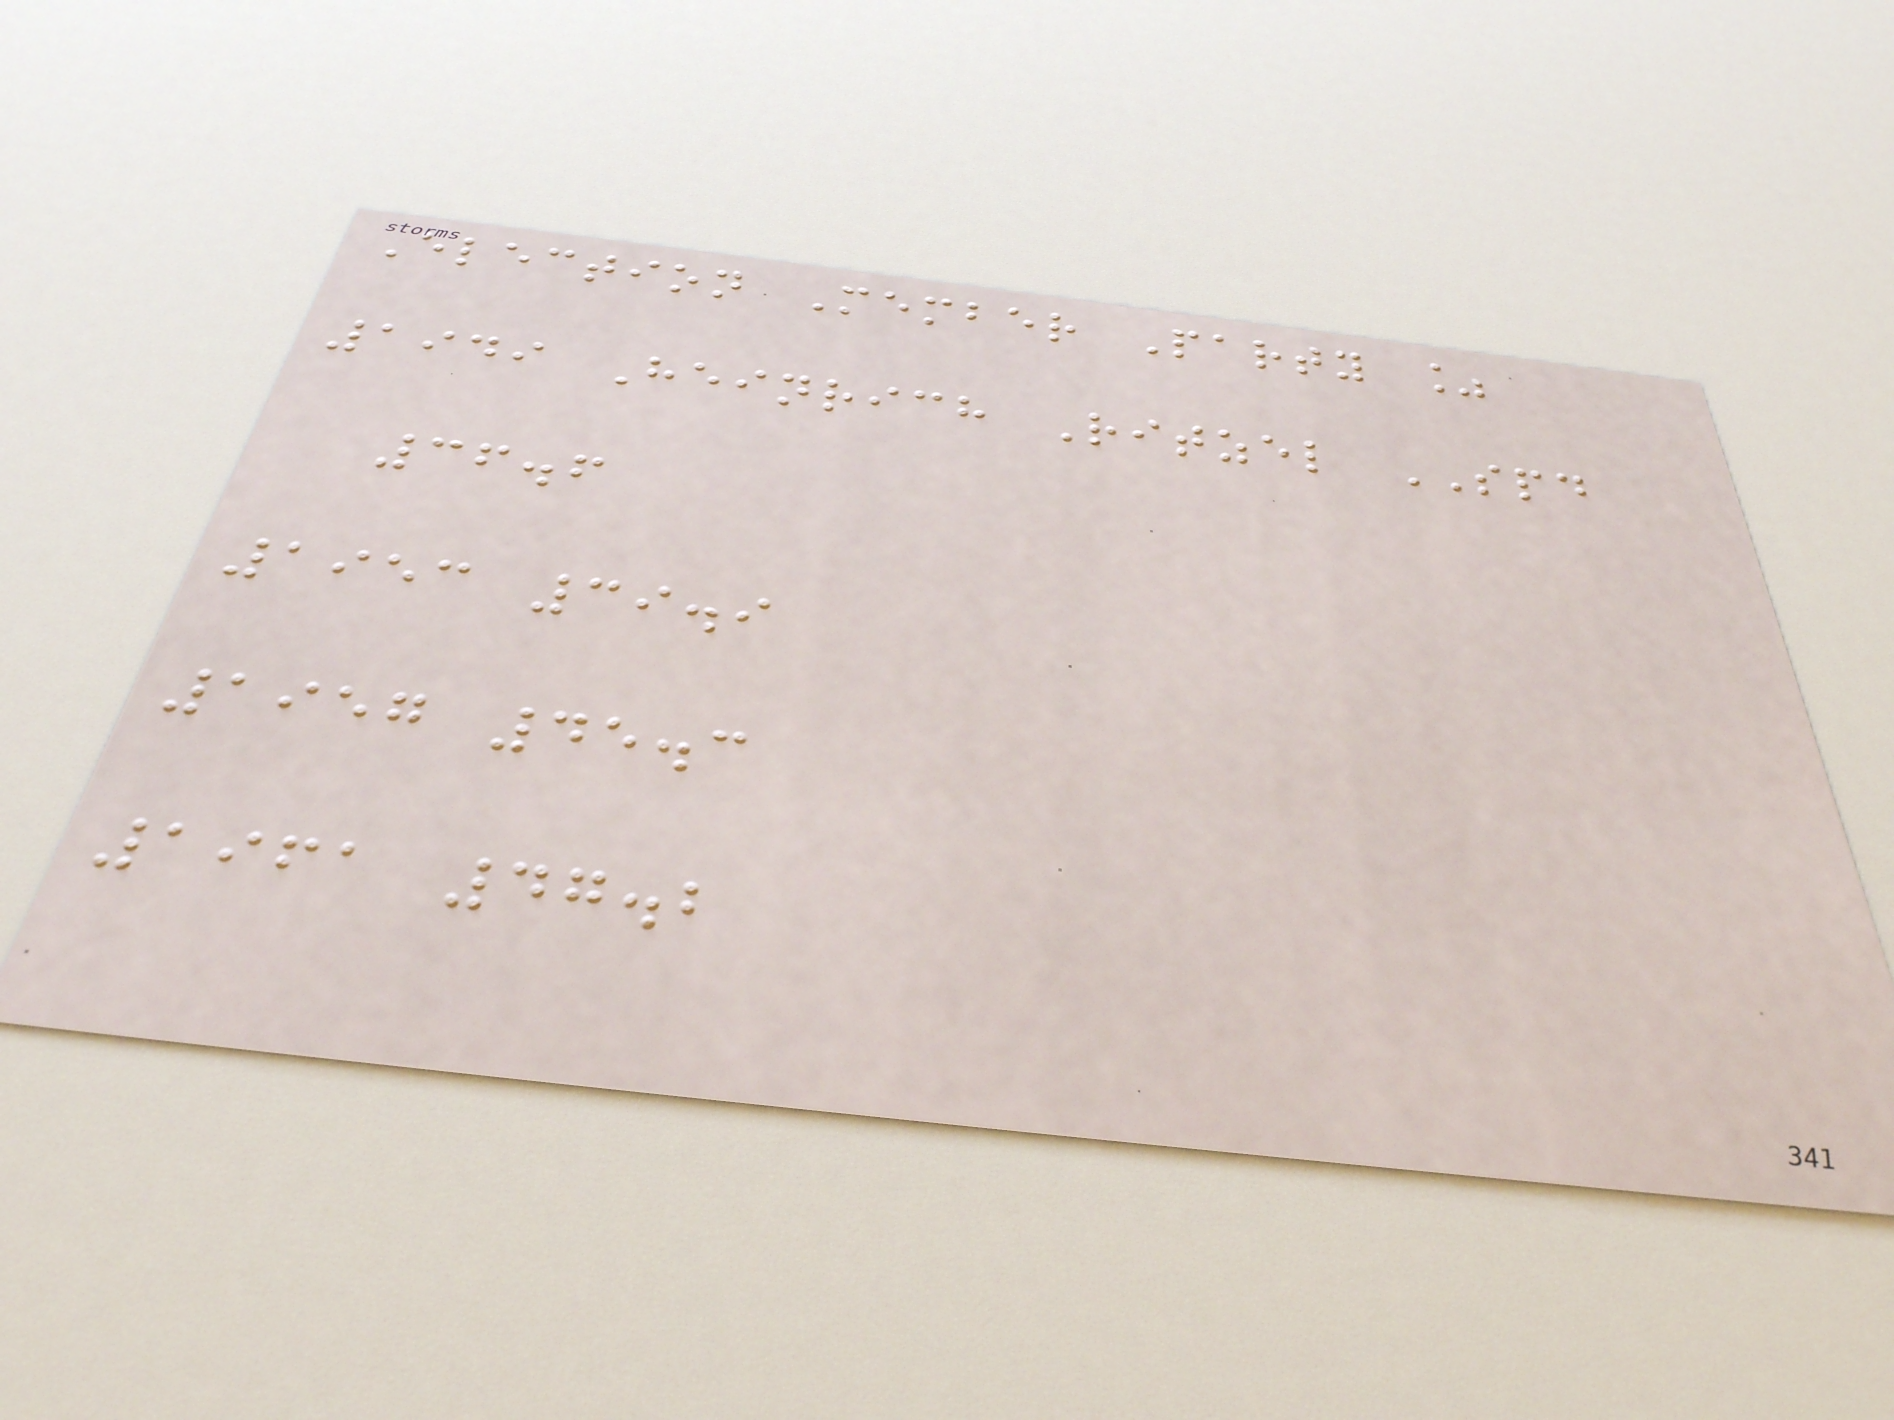Election Member Party %
1949 Heinrich Ritzel SPD
36.6
1953 39.9
1957 45.3
1961 47.2
